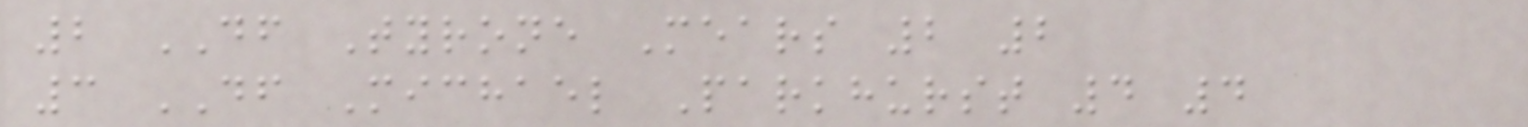2 DF Tyrone Mears 2 2
3 DF Michael Parkhurst 4 4
